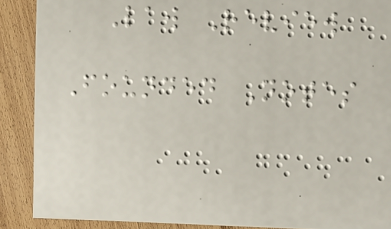Law Review
Founded Notes
